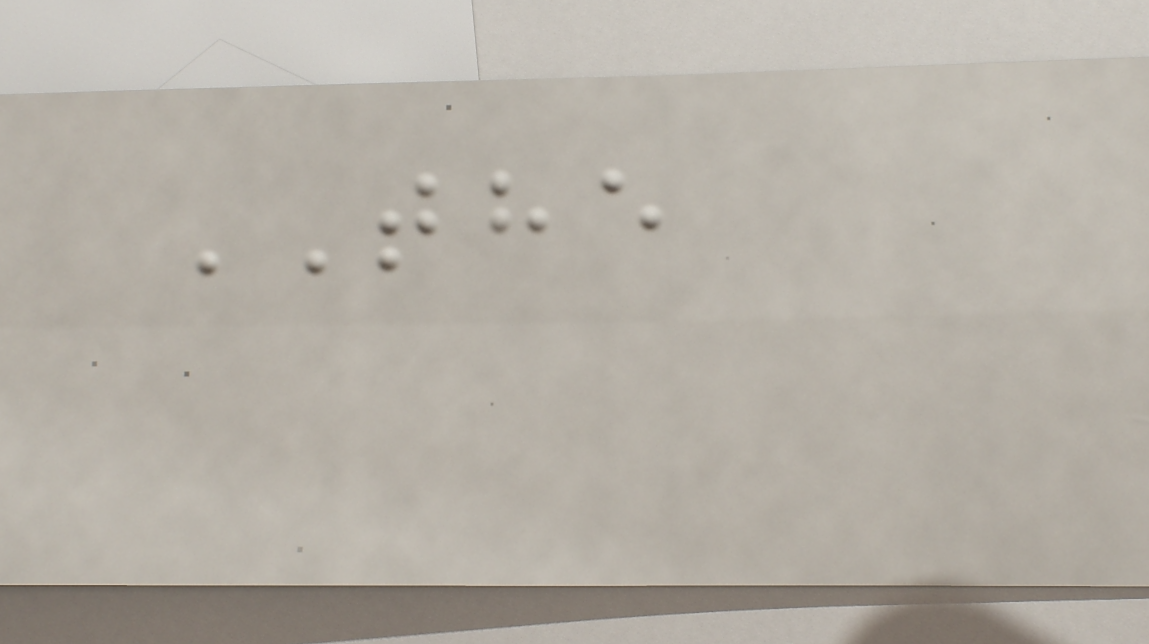THE
